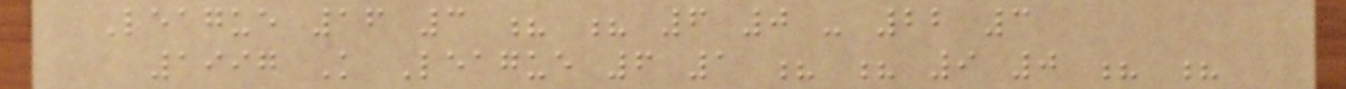League 16 3 ? ? 6 0 - 22 3
1997 K League 6 1 ? ? 9 0 ? ?
